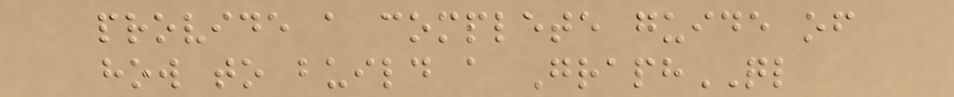provide a complete guide of
how to build a GraphQL
